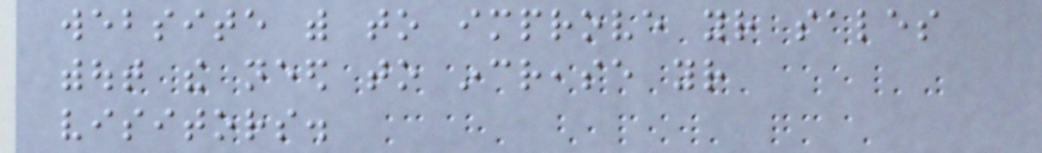website with to improve your sales
without the need to increase your
visitors.
